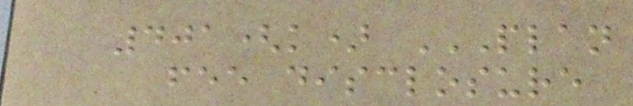401(k) PLAN
FEE DISCLOSURE
